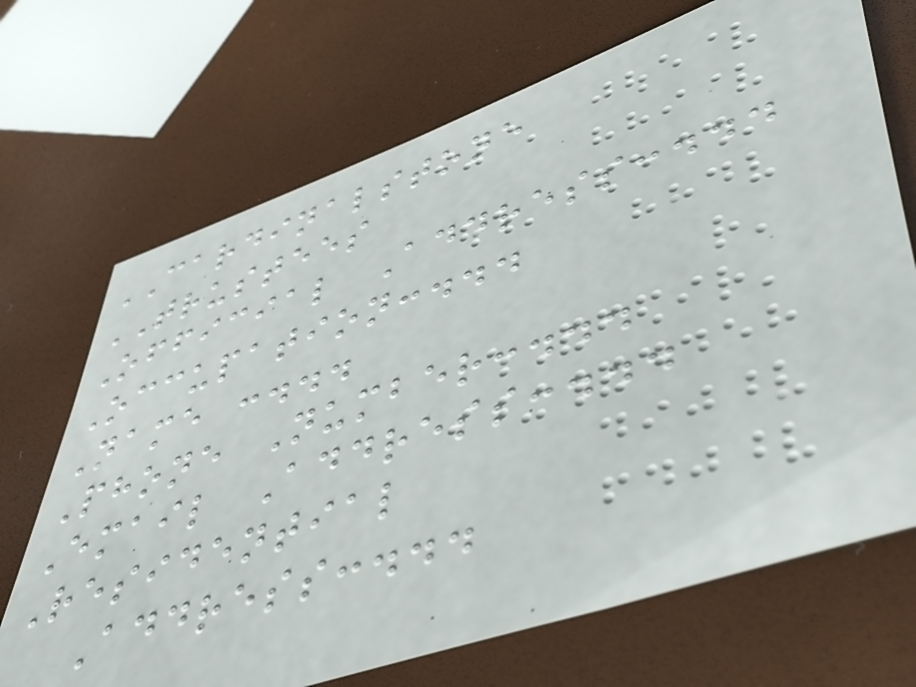CARDINALSTONE
TRUSTEES
Official Address:...
Occupation:...
Name :...
Phone Number:...
Email Address:...
Residential
Address:...
